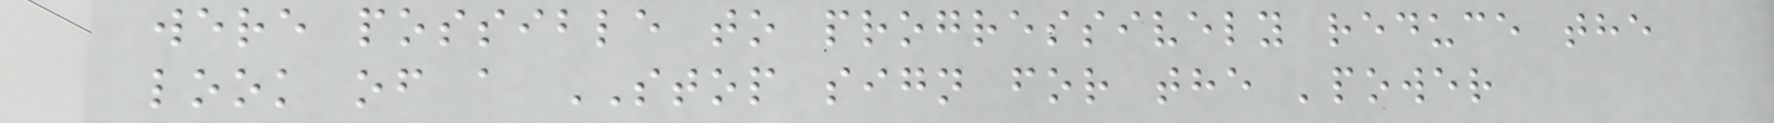were possible to progressively reduce the
look of a STOP sign for the 'power
